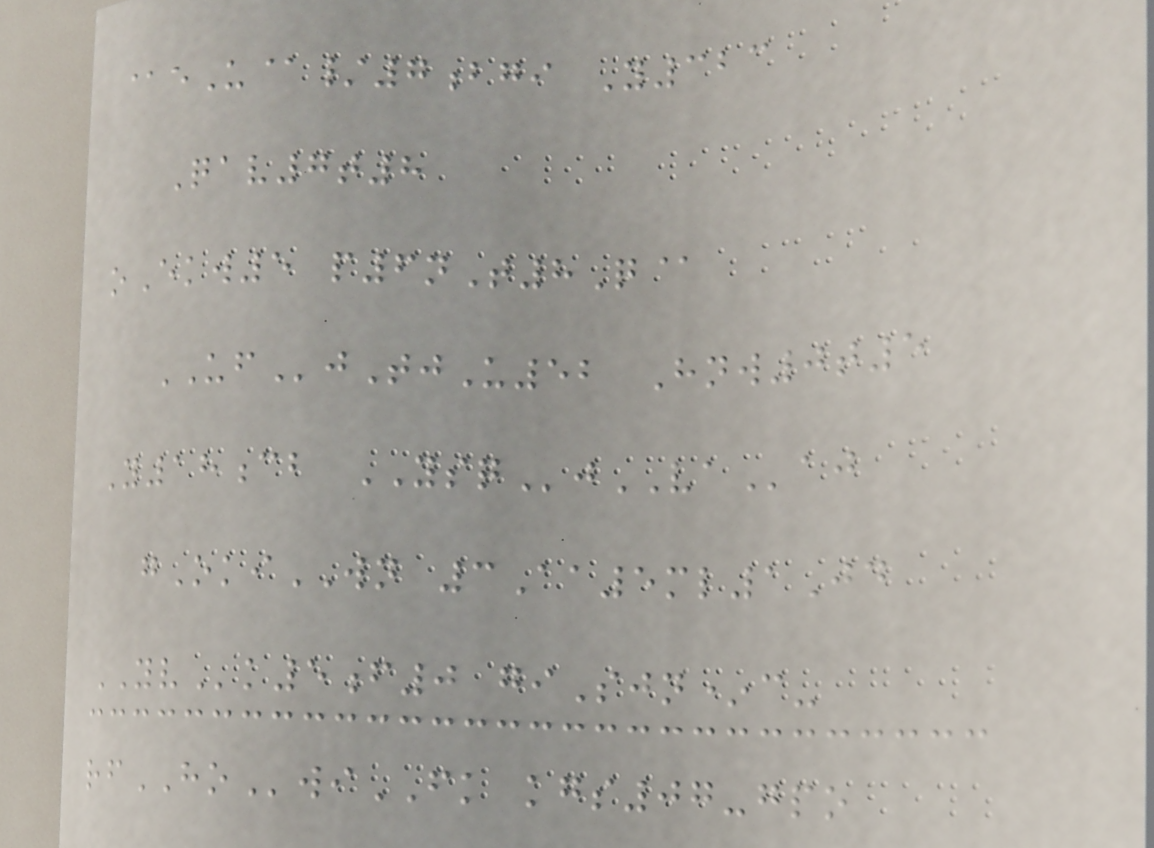@eU@/7bgi Y323
Qav7t8
oEkw5 p6nT8Q@
UFjTjU52 Hnw0t5
Y18cb YSQjVAaj
gOkiWN 3Aa5ml1Jd
YVk5f0 giSjn*c-
rfHOwiFK kgs07-gpo
